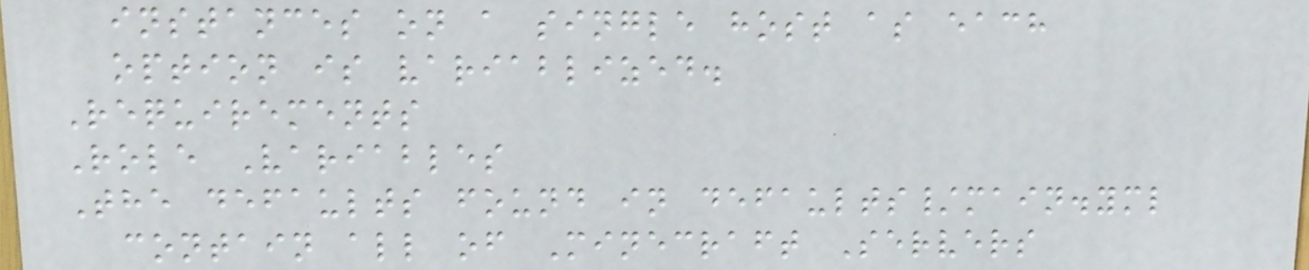instances on a single host as each
option is variablized.
Requirements
Role Variables
The defaults found in defaults/main.yml
contain all of Minecraft Servers
